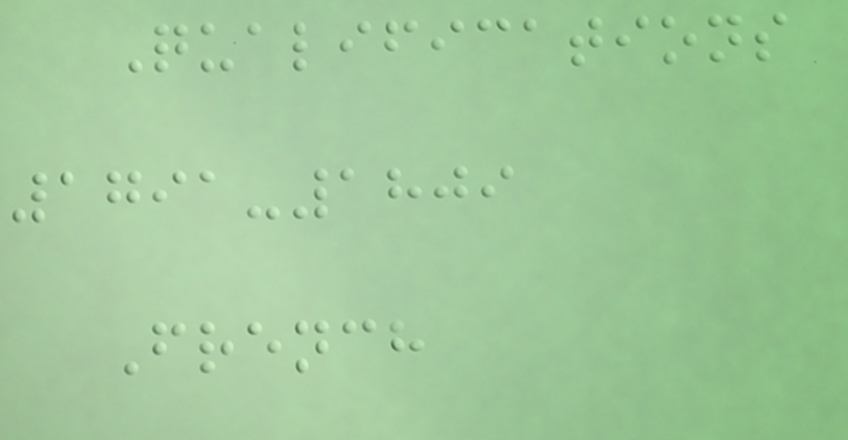Qualifications
1791-1809
French
